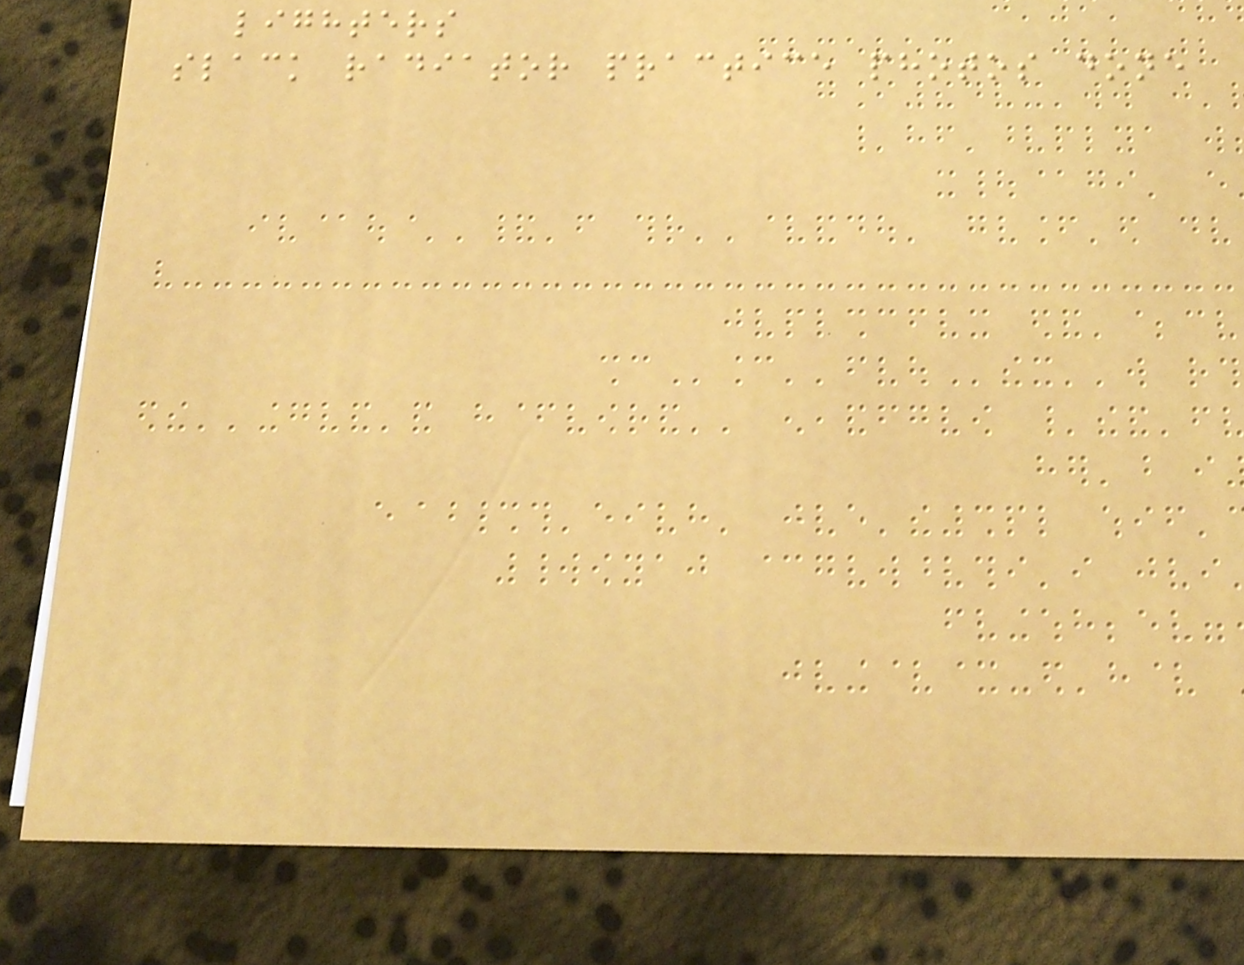lighters
slack radiator practice photos done
